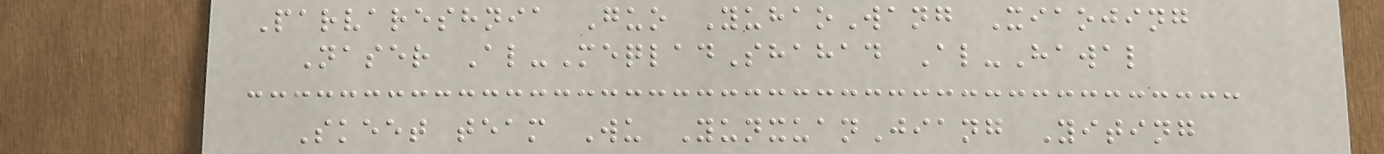Parvareshnia Guo YuhaoWang Xiaojing
Naser Al-MeqladShahad Al-Hawal
Skeet team Wu YunxuanJiang Yiting
